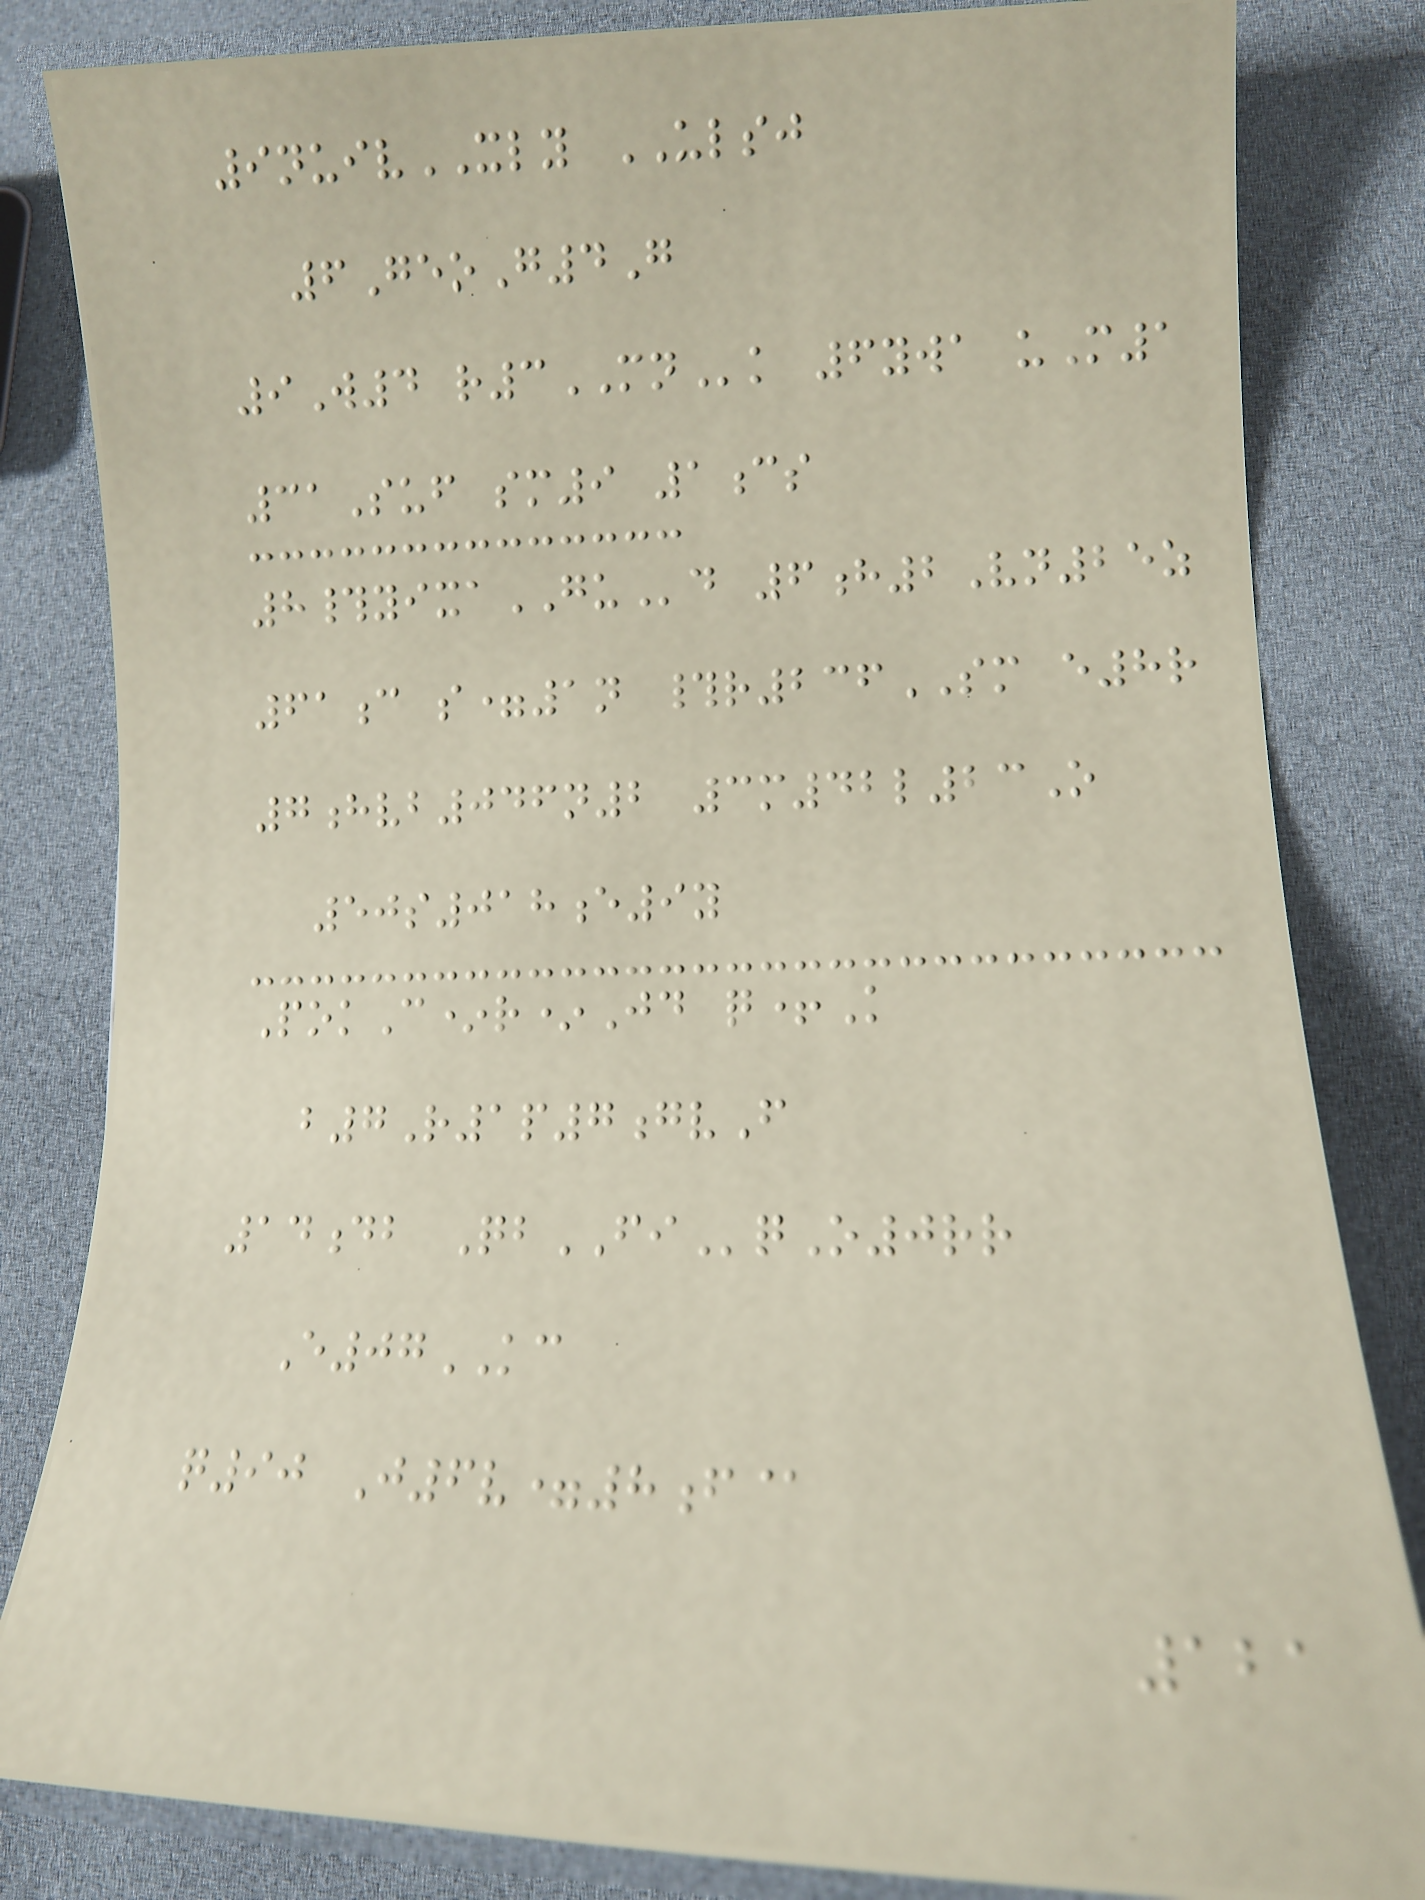9nuivXLY ULSJ
6GeoG4G
9W4 r3MNk 6ywa uM1
31Suf sm9 1cs
8#yixaGUd 6h2Vn25z
61c s=1n #r236SM e8r
7hvb046n2 3m42l23O
50s018e9y
PokC*r*Jd q+K
b7R1p7gvF
14db QbFIqO0rr
E07KC
q90 J6v=8f@
121
